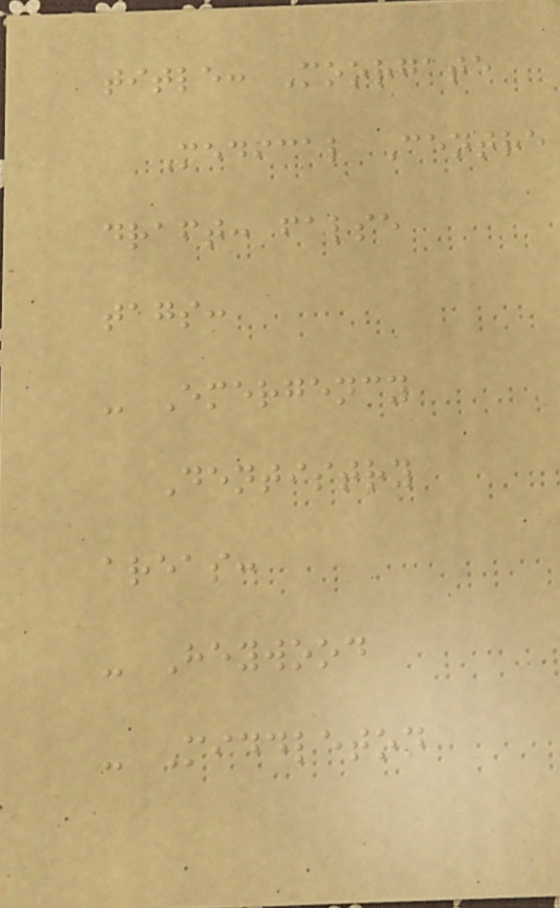title: Moorgate
Medical Centre
draft: false
tags:
- Emergency
Dentistry
areas:
- Heywood
- Middleton
